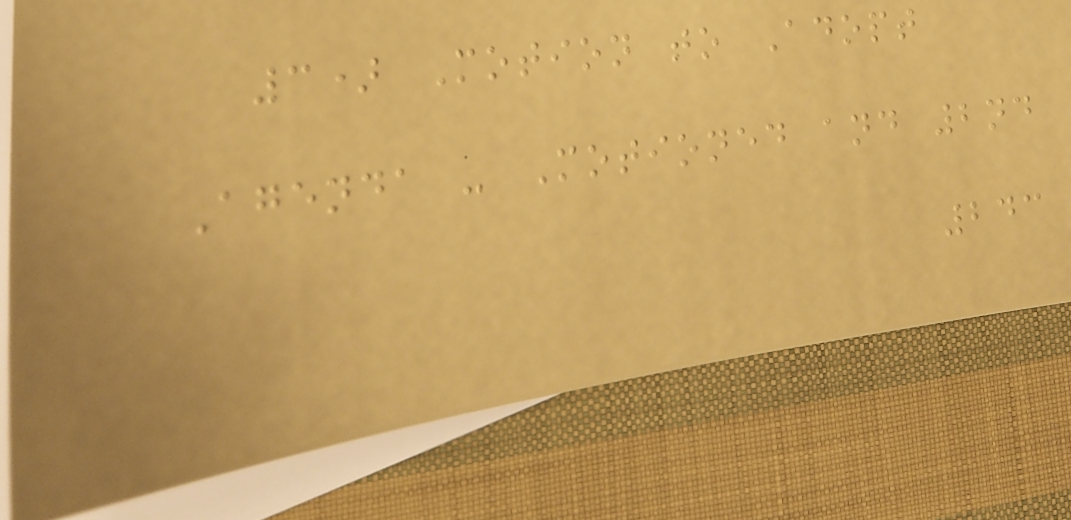3) Motion to Adopt
Agenda - Motioned and 2nd
243
